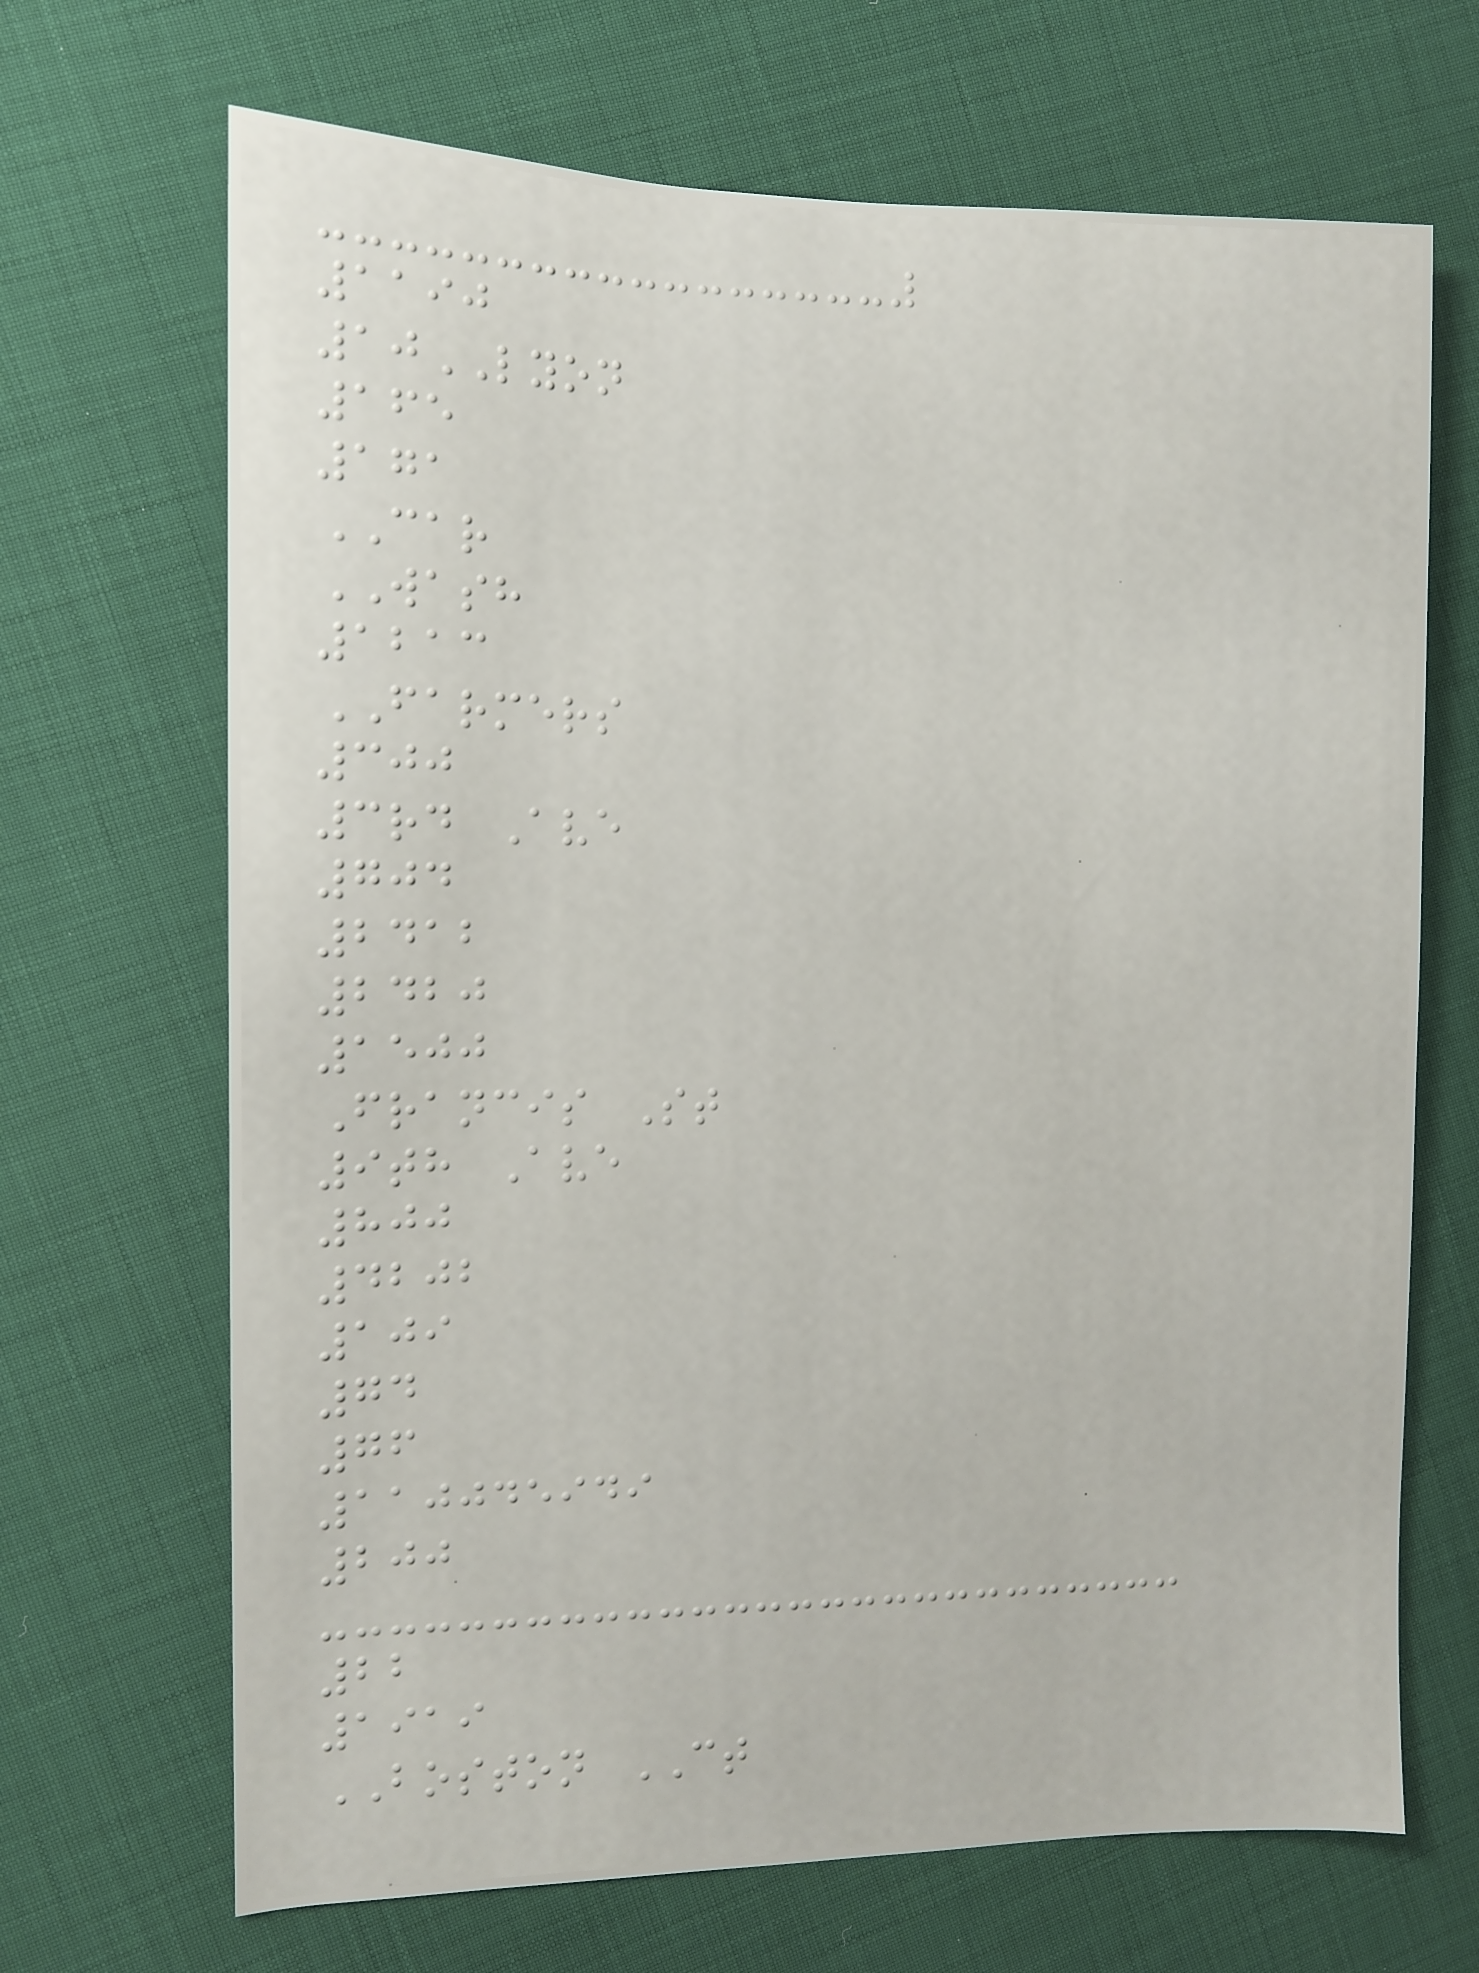1190
10LYON
165
171
CAR
WASH
1213
FARMERS
300
3rd Ave
704
2412
2420
1500
Francis St
9th Ave
800
4202
109
74
76
110045949
200
22
1919
BOSTON CT
